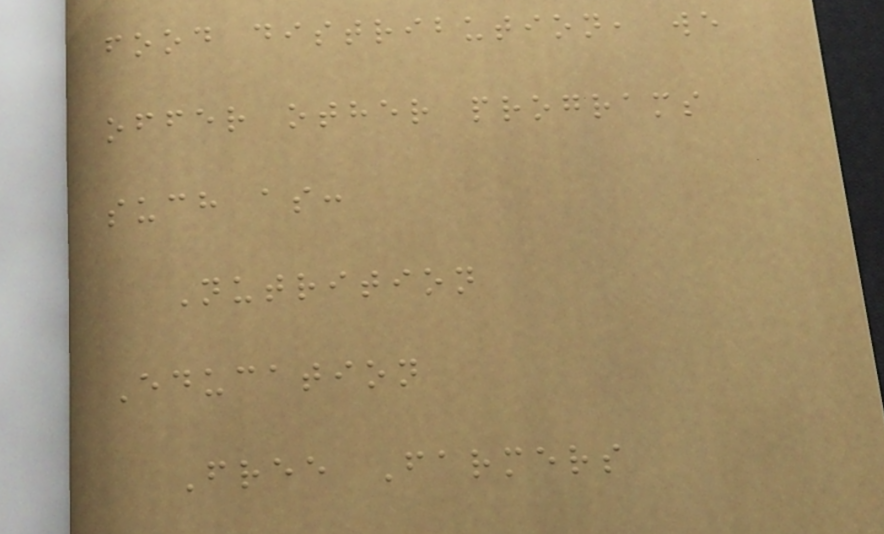food distribution, we
offer other programs
such as:
Nutrition
Education
Free Farmers
